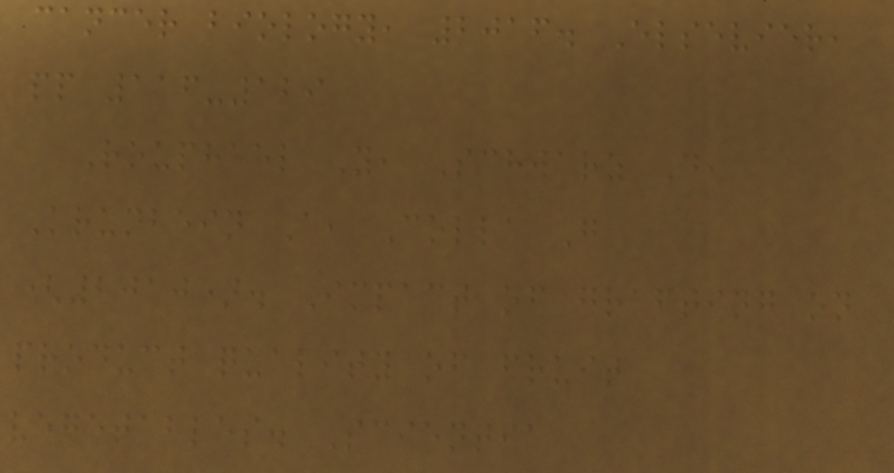cancer biology, 2016. Elsevier,
pp 116-129
Rouphael Y, Schwarz D,
Krumbein A, Colla G
(2010). Impact of grafting on
product quality of fruit
vegetables. Scientia
